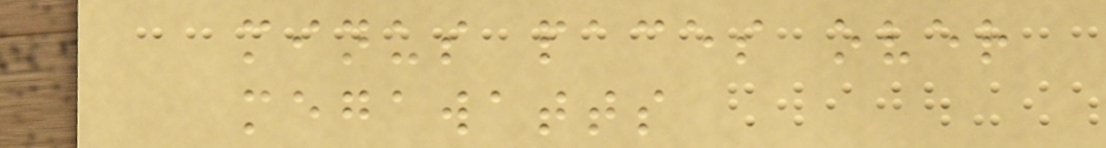minus paces over
megawatts
